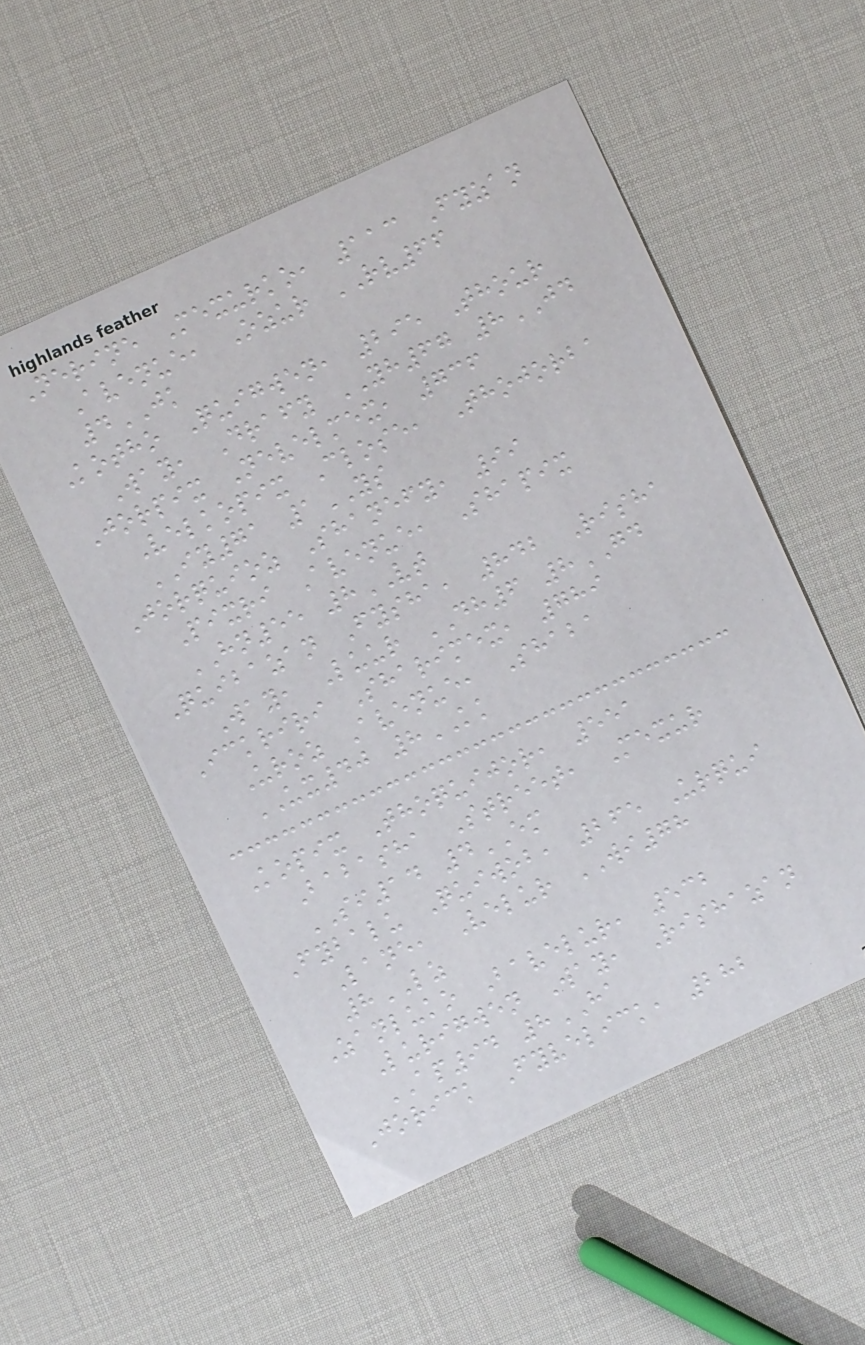Nerine Mexurko, 113 Fyzan
Avenue, Ozur RV66
4JK
Kotho Quigwen, 295 Thour
Way, Drafy YH67 8JD
Jorpix Nevelmex, 736
Velkopix Close, Thojorba
IY71 1YS
Jorquioz Shanefy, 99
Pixri Avenue, Shapix
HN55 8VT
Quibazan Fysha, 842 Risha
Way, Luur DH6 8GD
Ickriri Sharimex, 789
Uroz Avenue, Shaba
UX40 8KK
Kopix Thoquijor, 551
Babasha Street, Mexur
SI14 4EM
Fybalu Quiwob, 265 Urqui
Lane, Velur WI78
8LZ
Zanluko Bavelur, 532
Lurigwen Way, Rishazan
AP94 8HA
Jorick Fyvelick, 282
